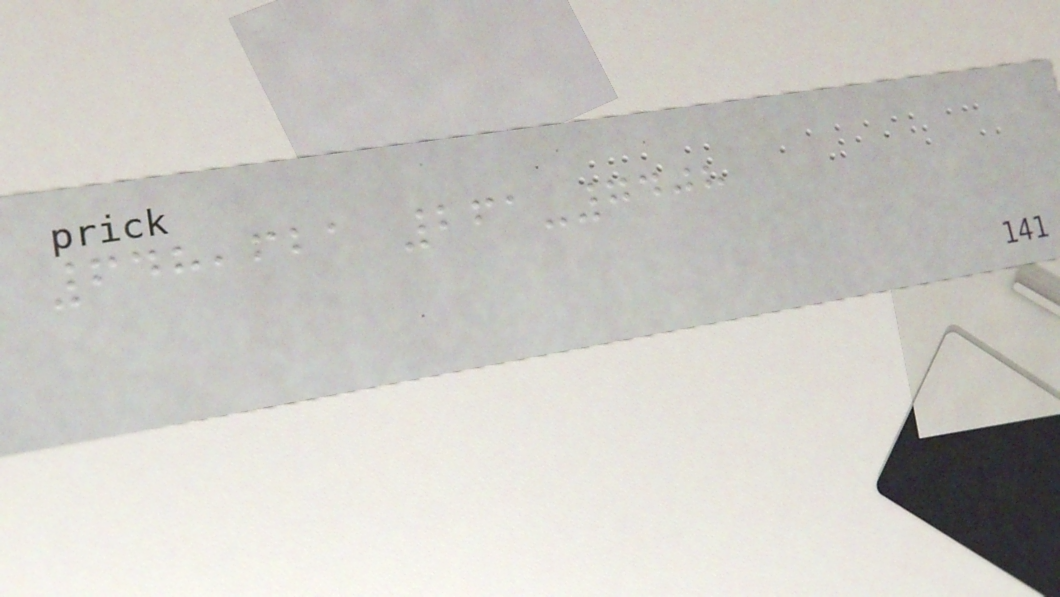648,621 261-7408
